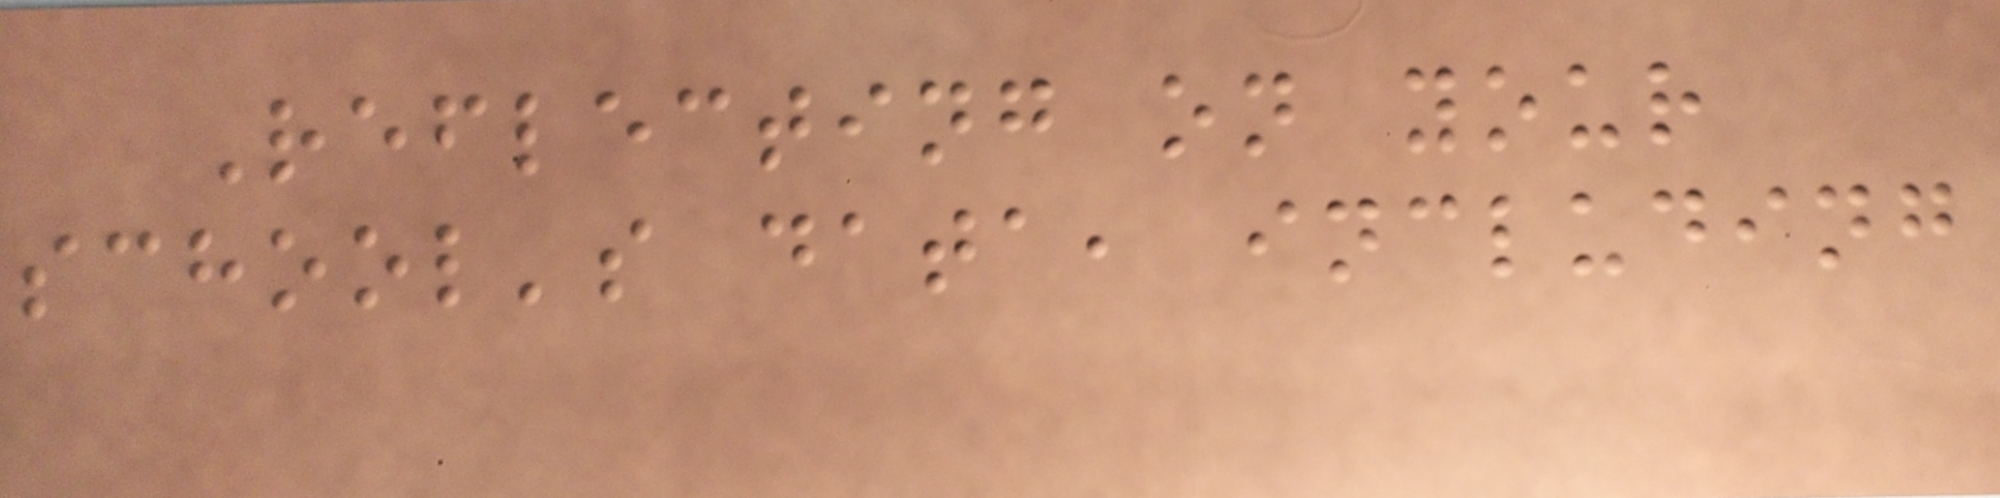Reflecting on your
school's data, including
